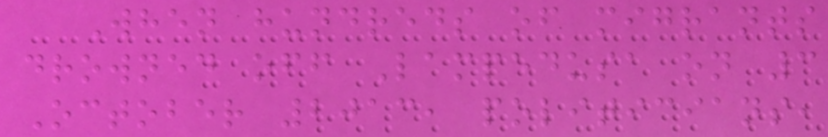When hundreds of migrants
drowned off Lampedusa on 3
October 2013, politicians,
